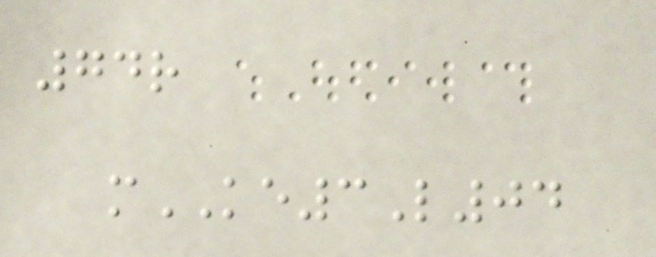74r
mKE3L04
